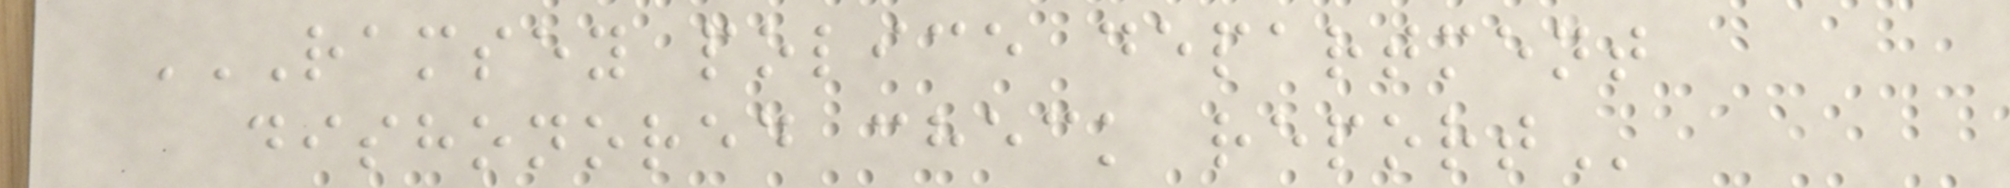RAMSEY POLICE DEPARTMENT
DISHONORED CHECK REPORT
